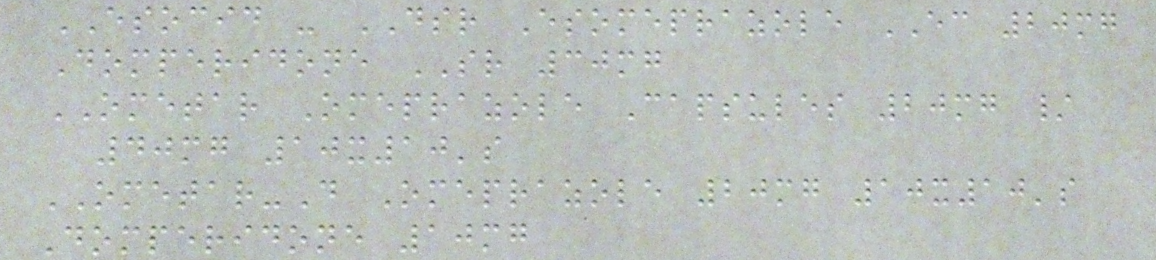ESOCID - DSR Esomeprazole EC 20mg
Domperidone SR 30mg
OMETAR Omeprazole Capsules 20mg /
40mg 10x10's
OMETAR-D Omeprazole 20mg 10x10's
Domperidone 10mg
